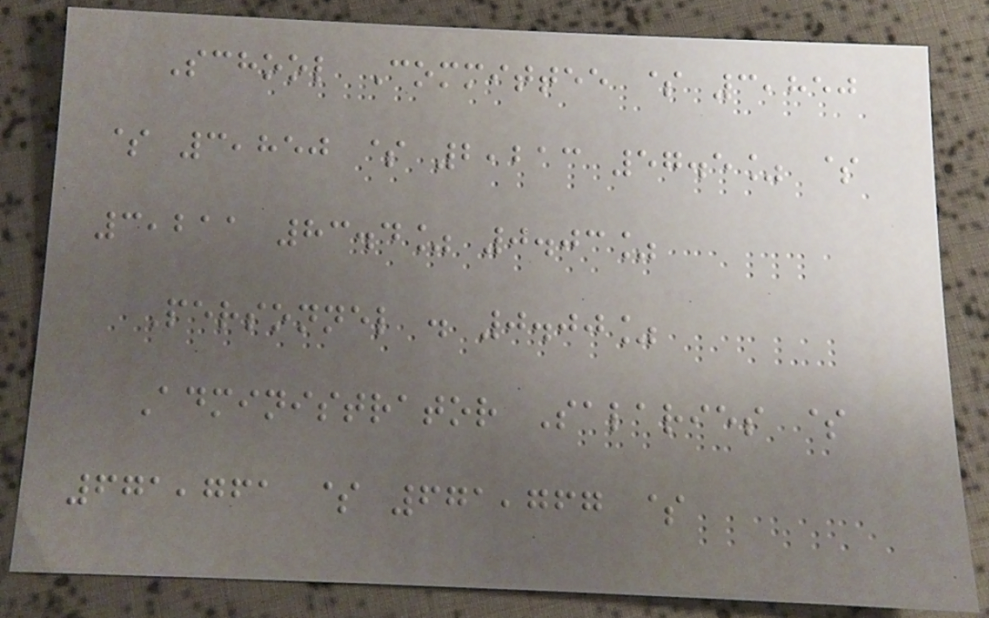School Committee $ 3,850
$ 3,850 $ 2,213 57.5% $
3,211 83.4% 0.03%
Personnel . 0.00%
Administrator Salaries $
671,761 $ 671,767 $
